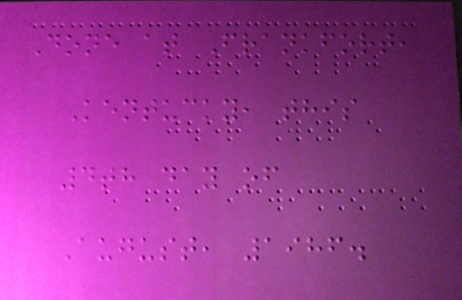Done at Frankfort,
Kentucky, this
4th day of
August, 1986.
